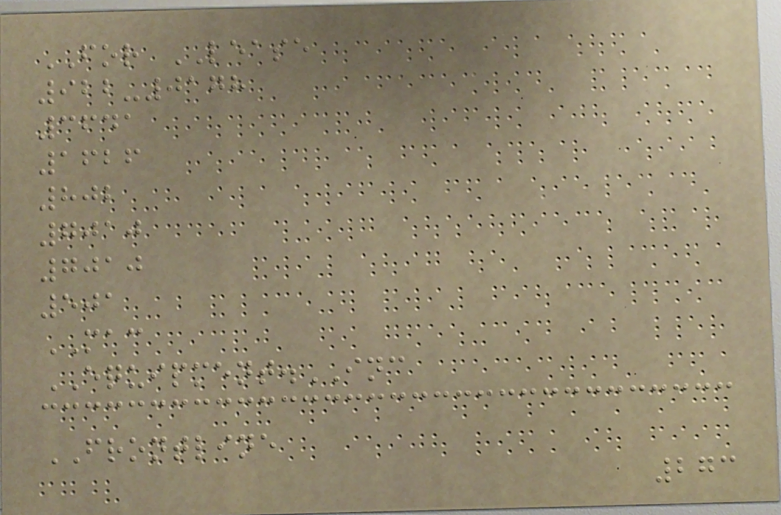FOR LEASE
922-0178
3641
1626
802
7010
7010
501
MAC
EQUIPMENT.INC
FRONTLINE
273
